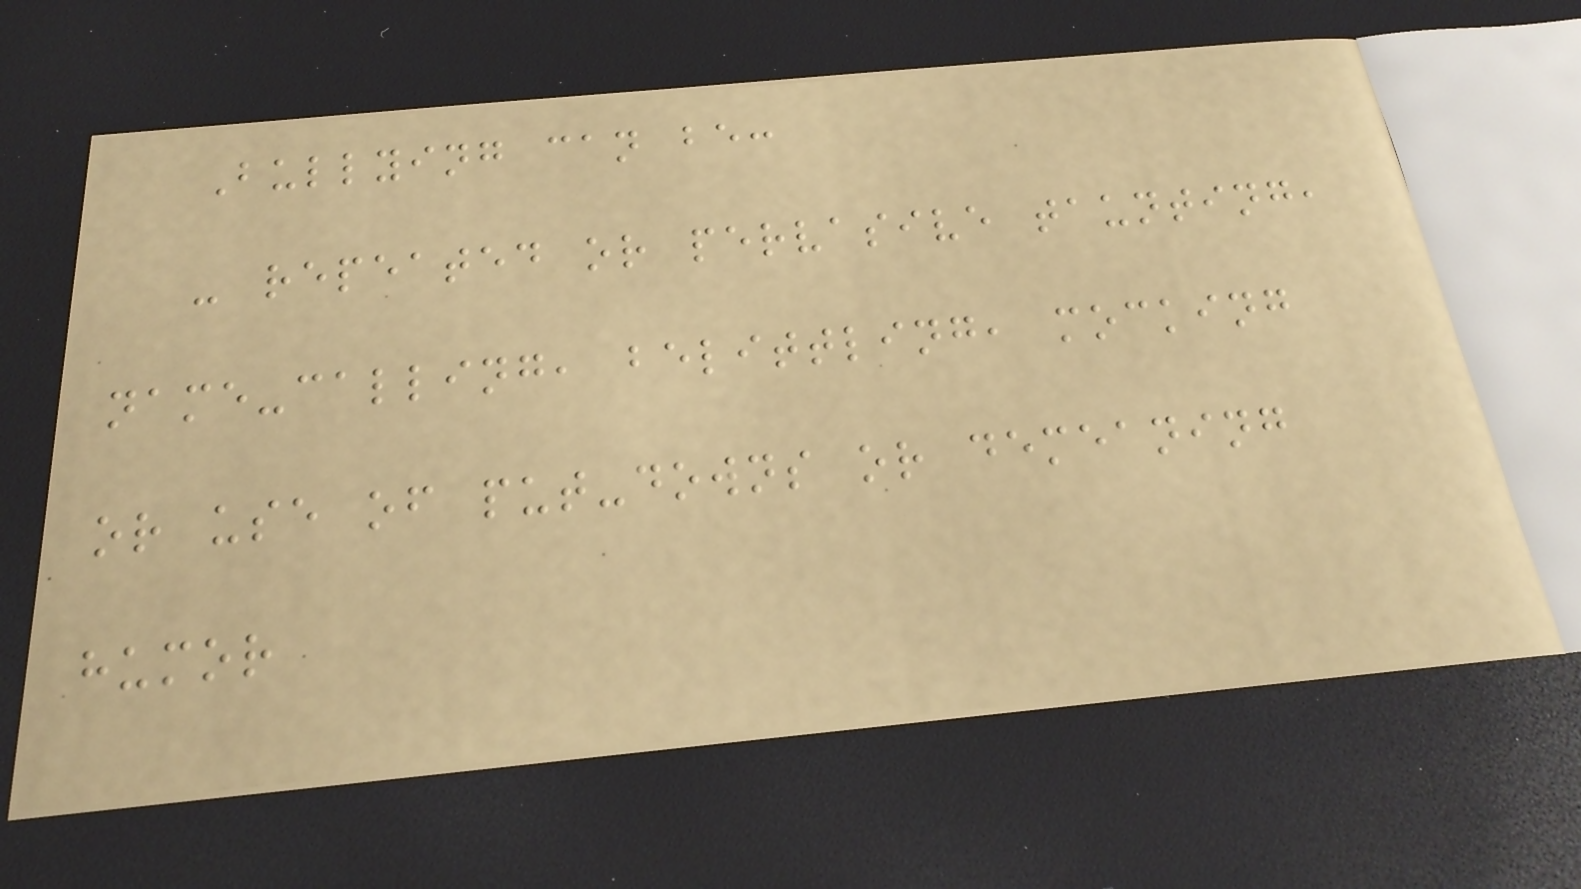Bullying can be:
- repeated or pervasive taunting,
name-calling, belittling, mocking
or use of put-downs or demeaning
humor
